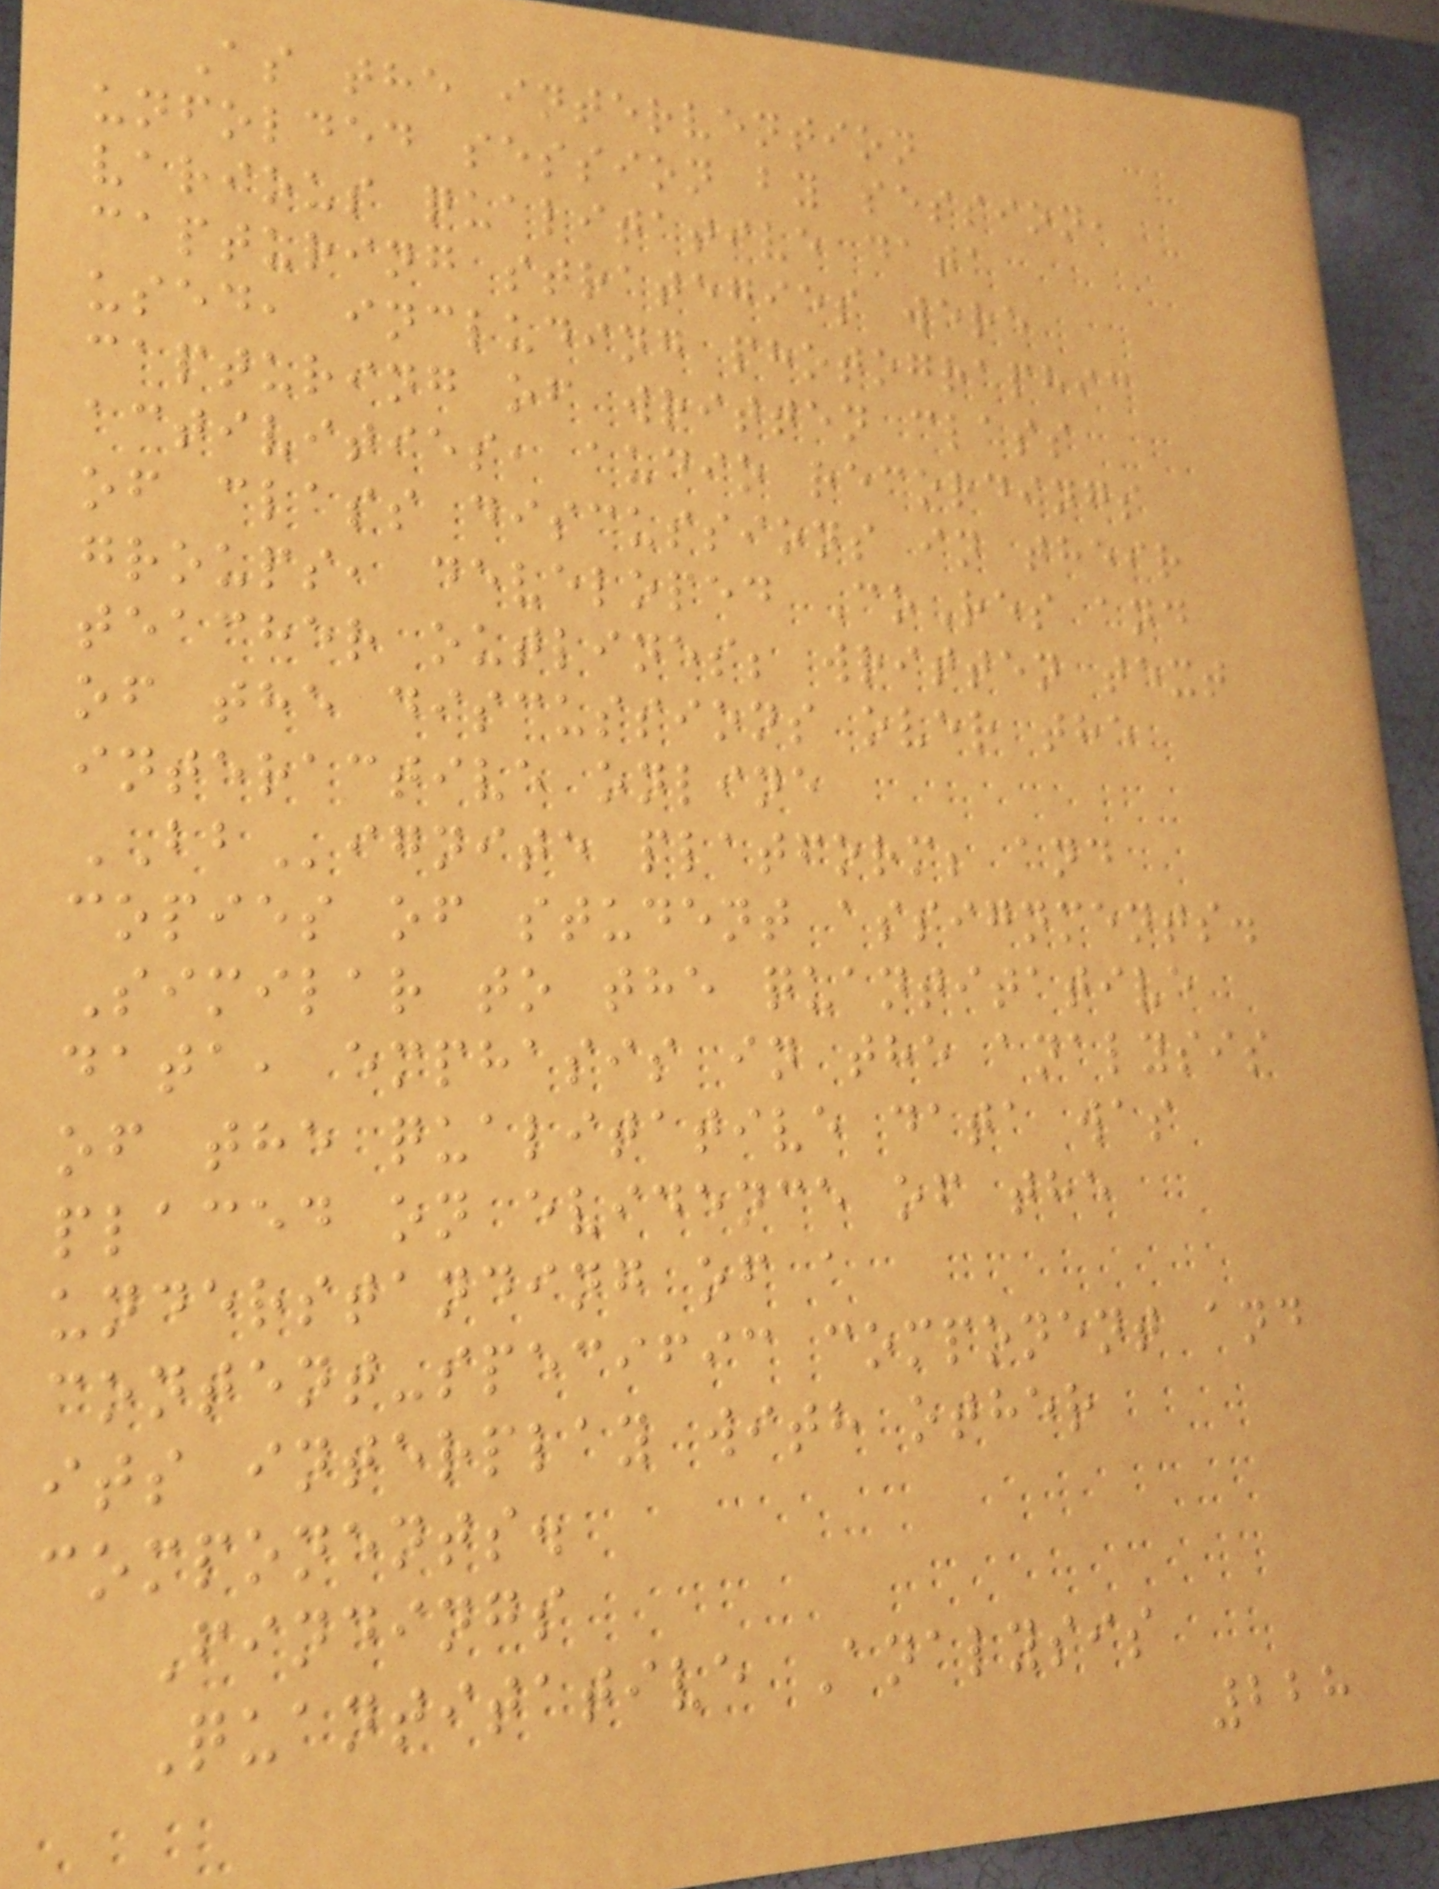As the intervention
unfolded session by session,
various qualitative data
capturing strategies were
used, including photographic
capturing of written class
activities, audio recordings
of class discussions in their
groups, developed CoRes and
teacher outlines; written text
of the discussions over the
interactive online
BBignite platform; and
copies of student assignments.
Similar to the quantitative
data, emphasis in the analysis
of the qualitative data was
placed on evidence of the
understanding of a
content-specific component and
its interplay with other
components.
Findings
Quantitative Analysis
228
